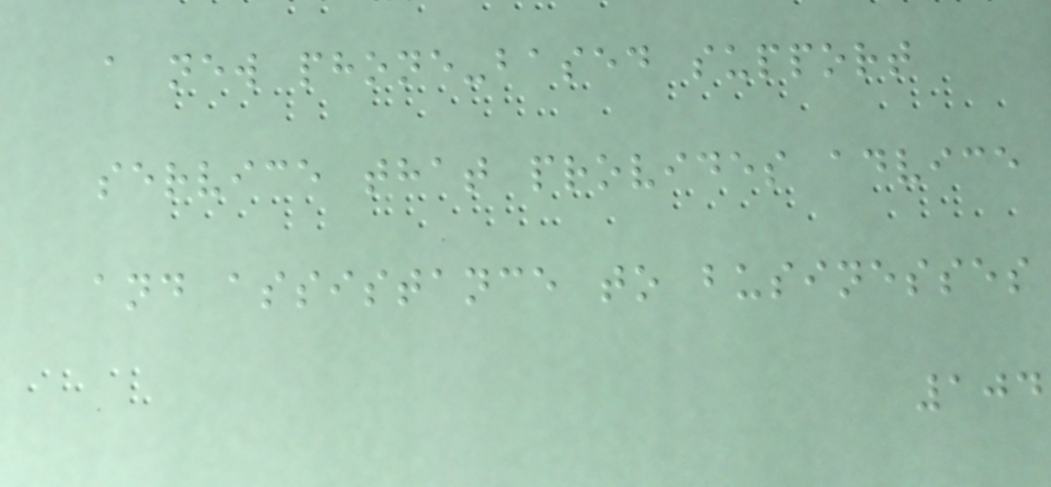a new phone-based support
service that provides advice
and assistance to businesses
104
